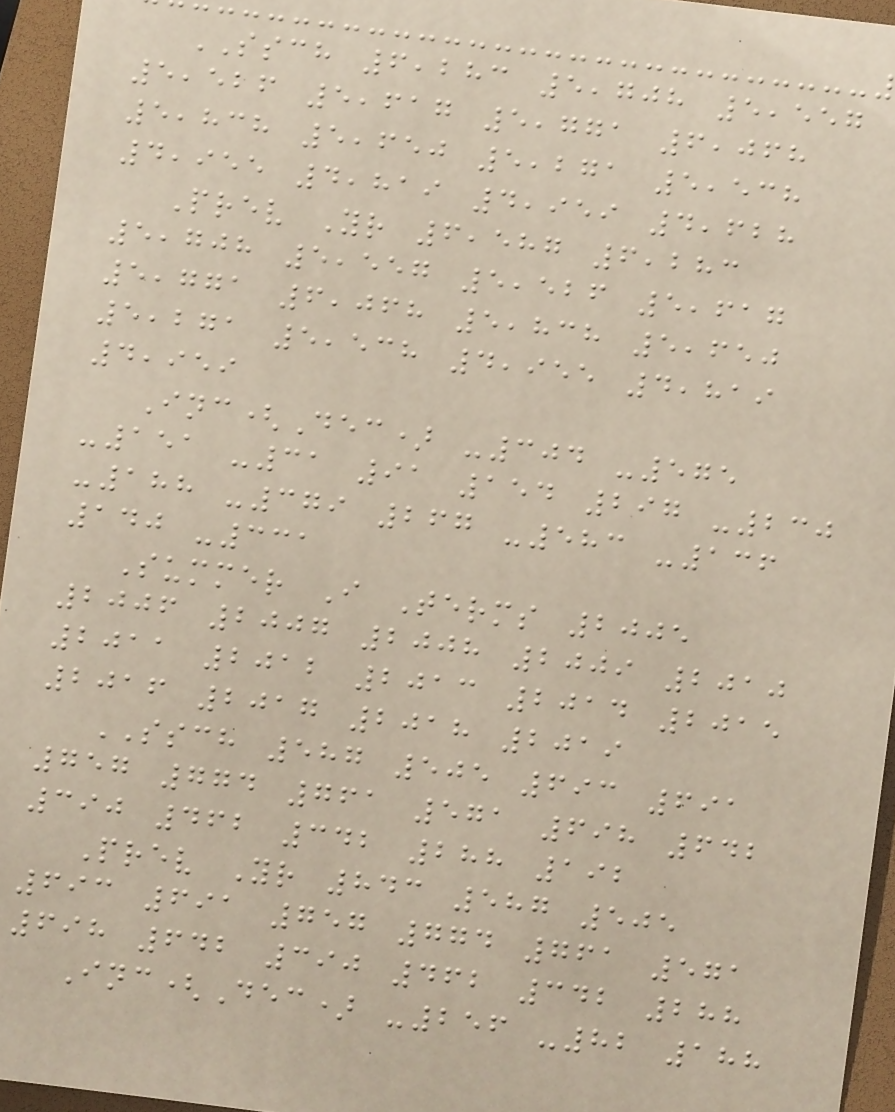SSCH 6,283 5,708 5,557
5,526 5,617 5,771 6,068
5,838 5,650 5,271 5,538
4,955 4,819 4,959 4,628
Prev Yr 6,587 6,283
5,708 5,557 5,526 5,617
5,771 6,068 5,838 5,650
5,271 5,538 4,955 4,819
4,959
Inc(Dec) -304 -575
-151 -31 91 154 297 -230
-188 -379 267 -583 -136
140 -331
Summer I Terms 2005
2006 2007 2008 2009 2010
2011 2012 2013 2014 2015
2016 2017 2018 2019
SSCH 587 505 693 691
757 774 761 571 698 642
390 462 342 288 192
Prev Yr 843 587 505
693 691 757 774 761 571
698 642 390 462 342 288
Inc(Dec) -256 -82 188
